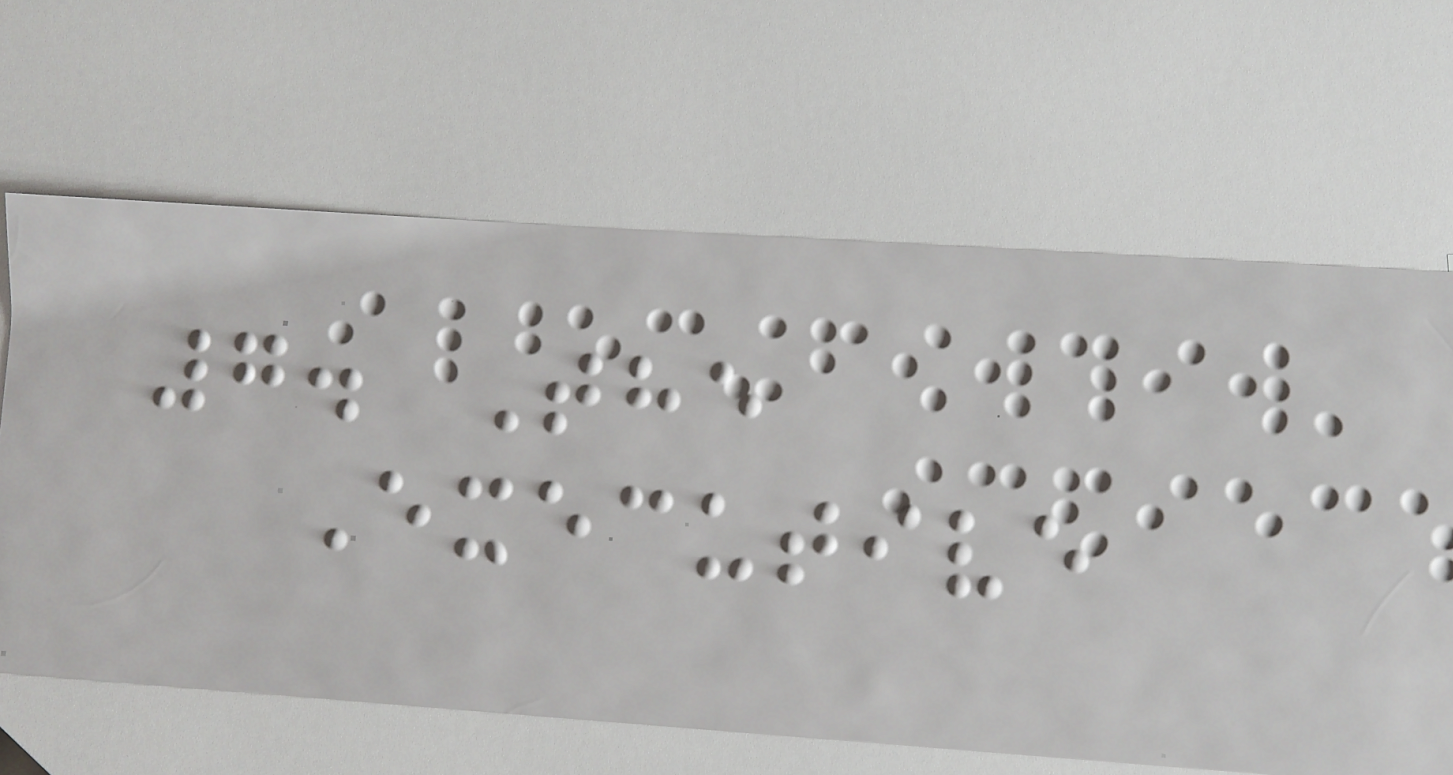7. The
Executive
